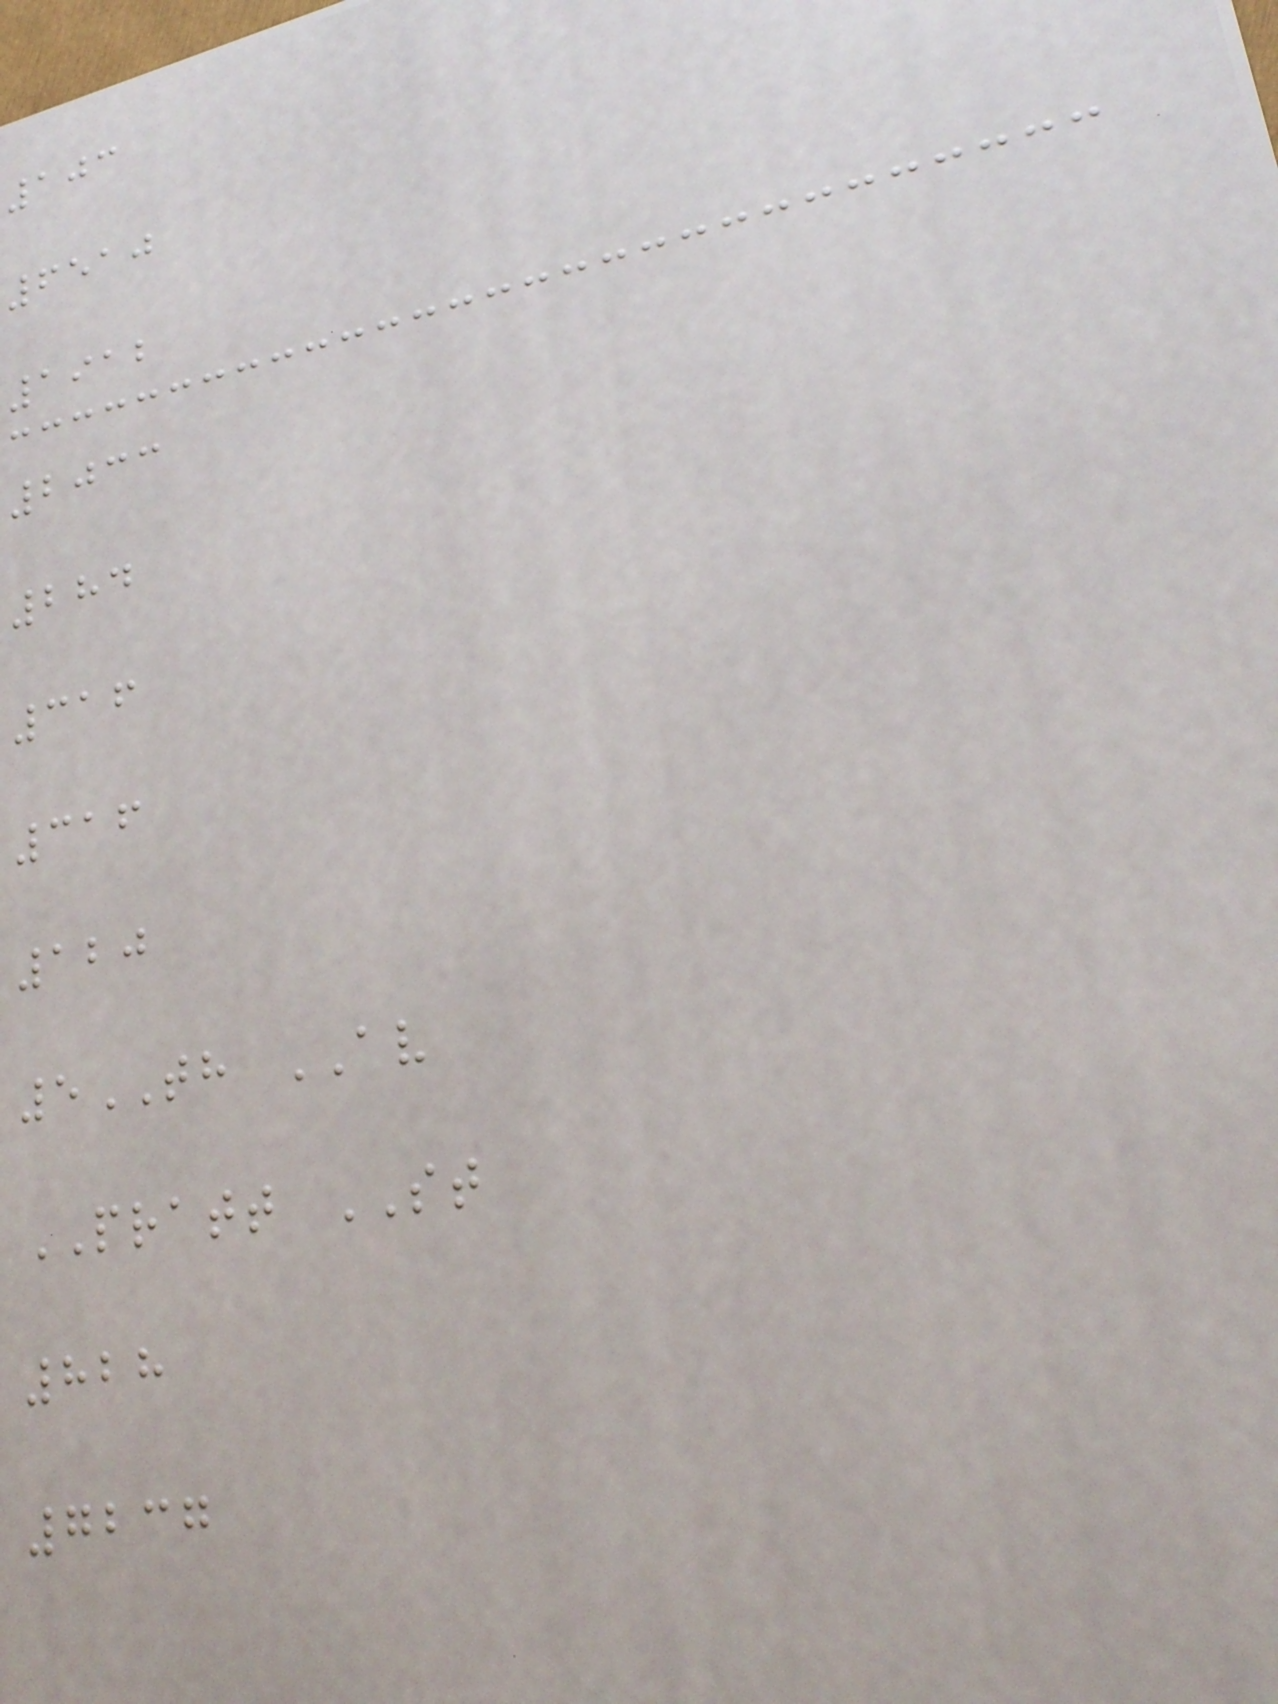103
6510
1912
2033
284
316
316
120
5TH AV
PRATT ST
828
7237
